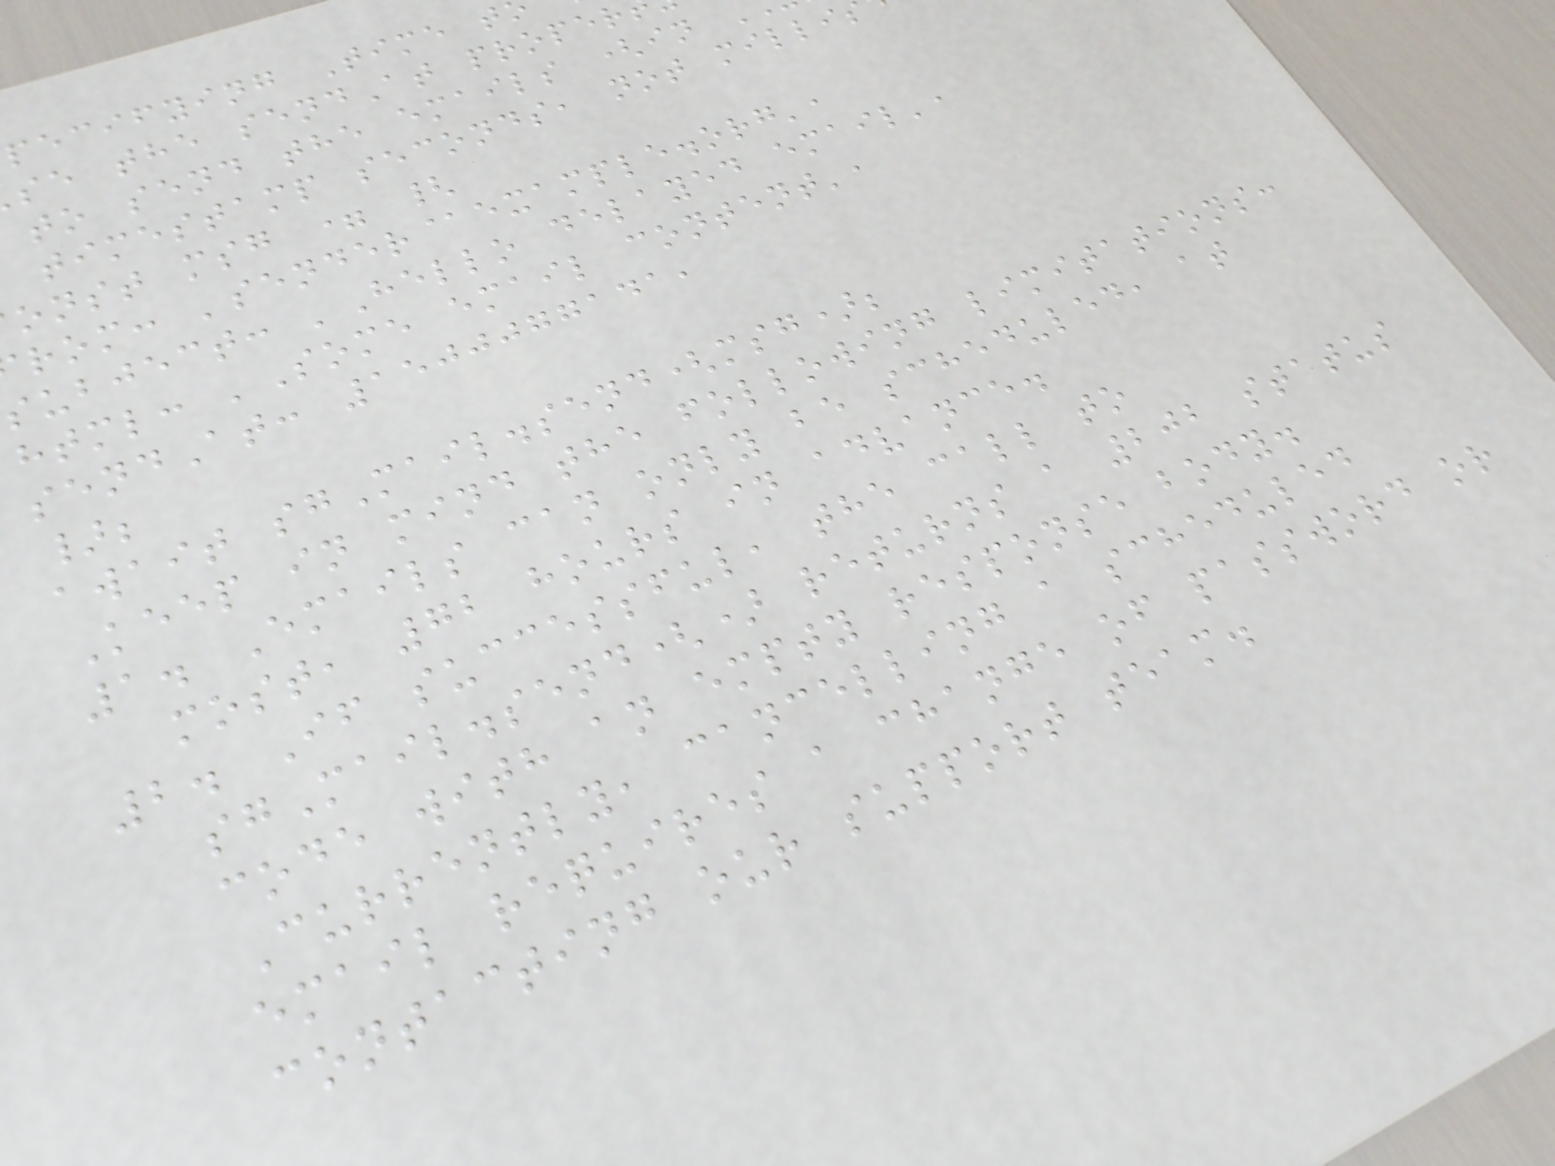pecifying Time t
se the sendAt proper
to send the emails (in
timestamp seconds, not milli
onst msg = {
rom: 'sender@example.org',
subject: 'Hello delayed email',
html: 'Some email content',
sendAt: 1500077141,
};
await sgMail.send(msg);
Keep in mind the following limitations:
1. Emails can only be scheduled, at
most, 72 hours in advance.
2. If successful, the call to
sgMail.send() returns a 202 status
code with an empty response body.
Currently, cancelling a scheduled
email requires a change of password or
contacting our support team.
